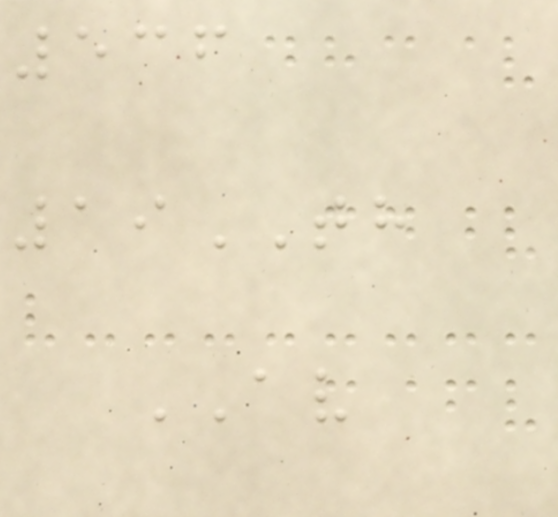536
19TH
AV
